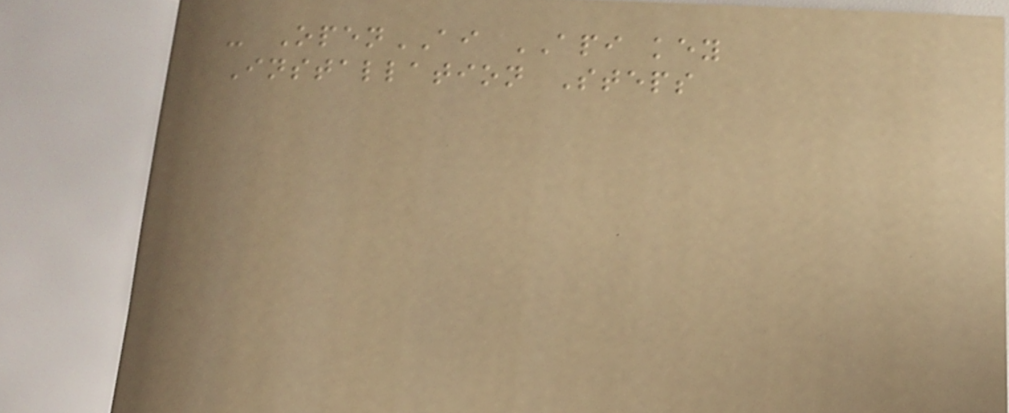- OpenAI API key
Installation Steps
